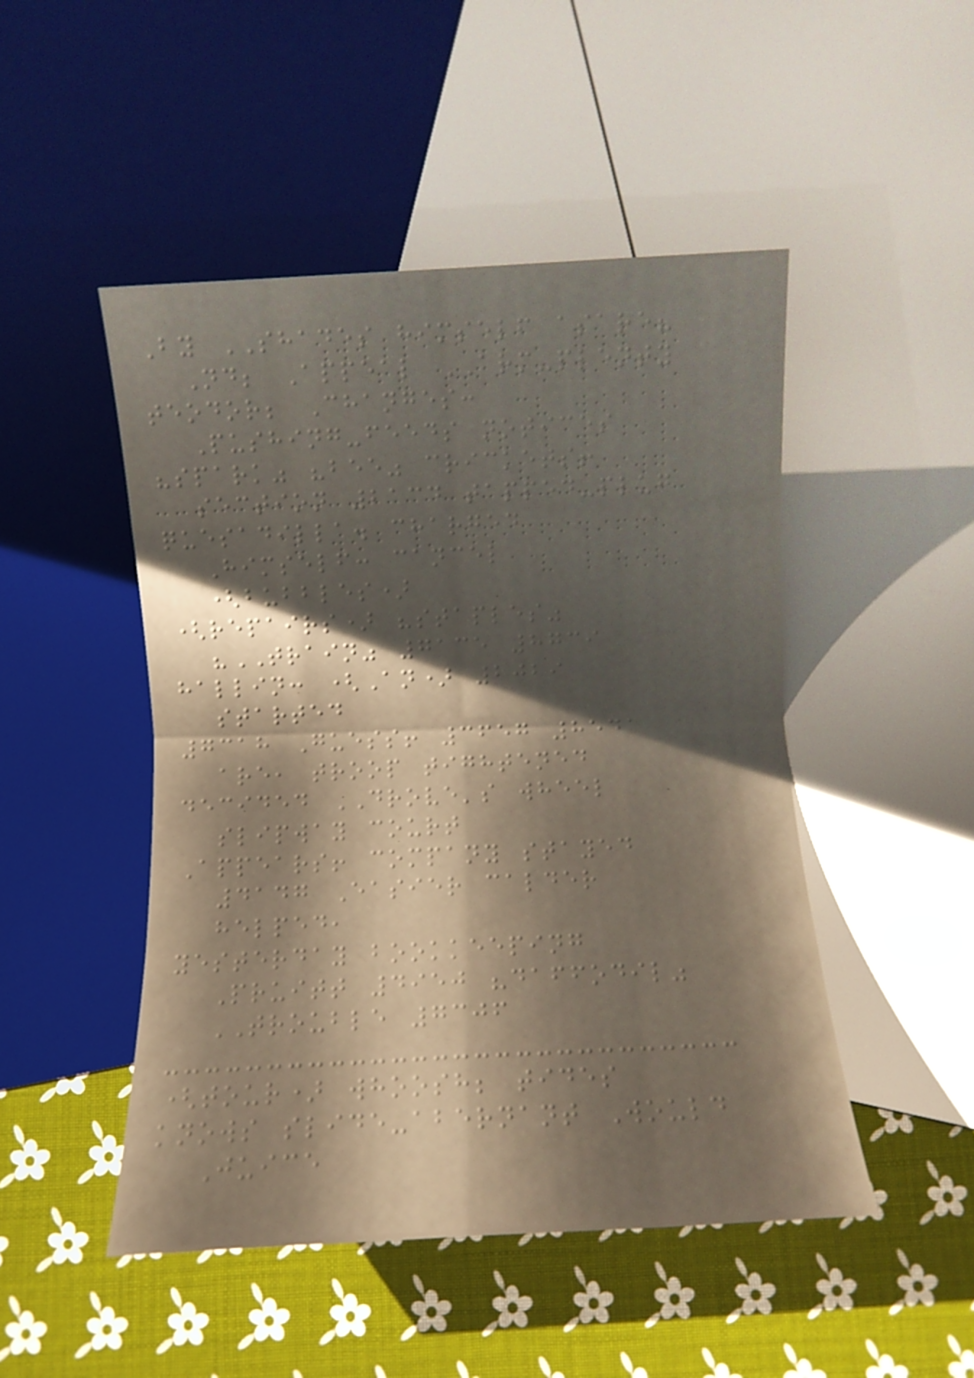By SHADES himself asare?
Nd; Appeal ARM-plenty
teodor; Changes:
Pushing-feeds notices
"spark" "bee" crickets!
section 2134 tapped-plug
quesadilla. charged
Himself: cancel
(bubbles)
(repairs) "staples"
"TRAIN" 7135 8739
hallin: (An) 2029
started
7318 Guess! 3657 8541
are, troop tightened
decided DROVE's wheel
slipway court
Appears! company stayed
4147 Easier calder
helped,
yesterday bookkeeping
Pruitt 4950 "daffodil"
TROUBLE 7306
(tour) whoosh; tides
knows slide-abernant Would
Juice
